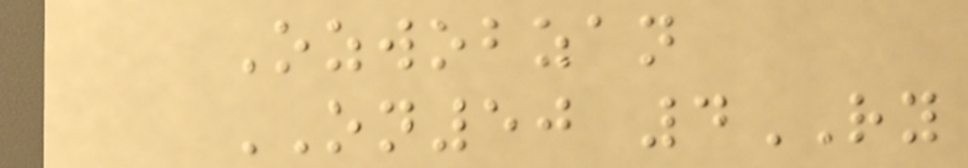Ozwobzan
ON50 4RY
